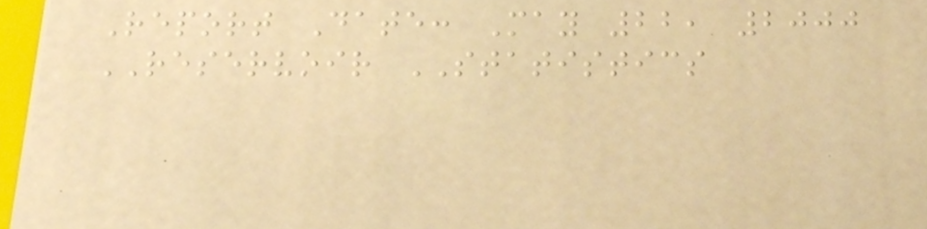Report Date: May 22, 2000
RESERVOIR STATISTICS
